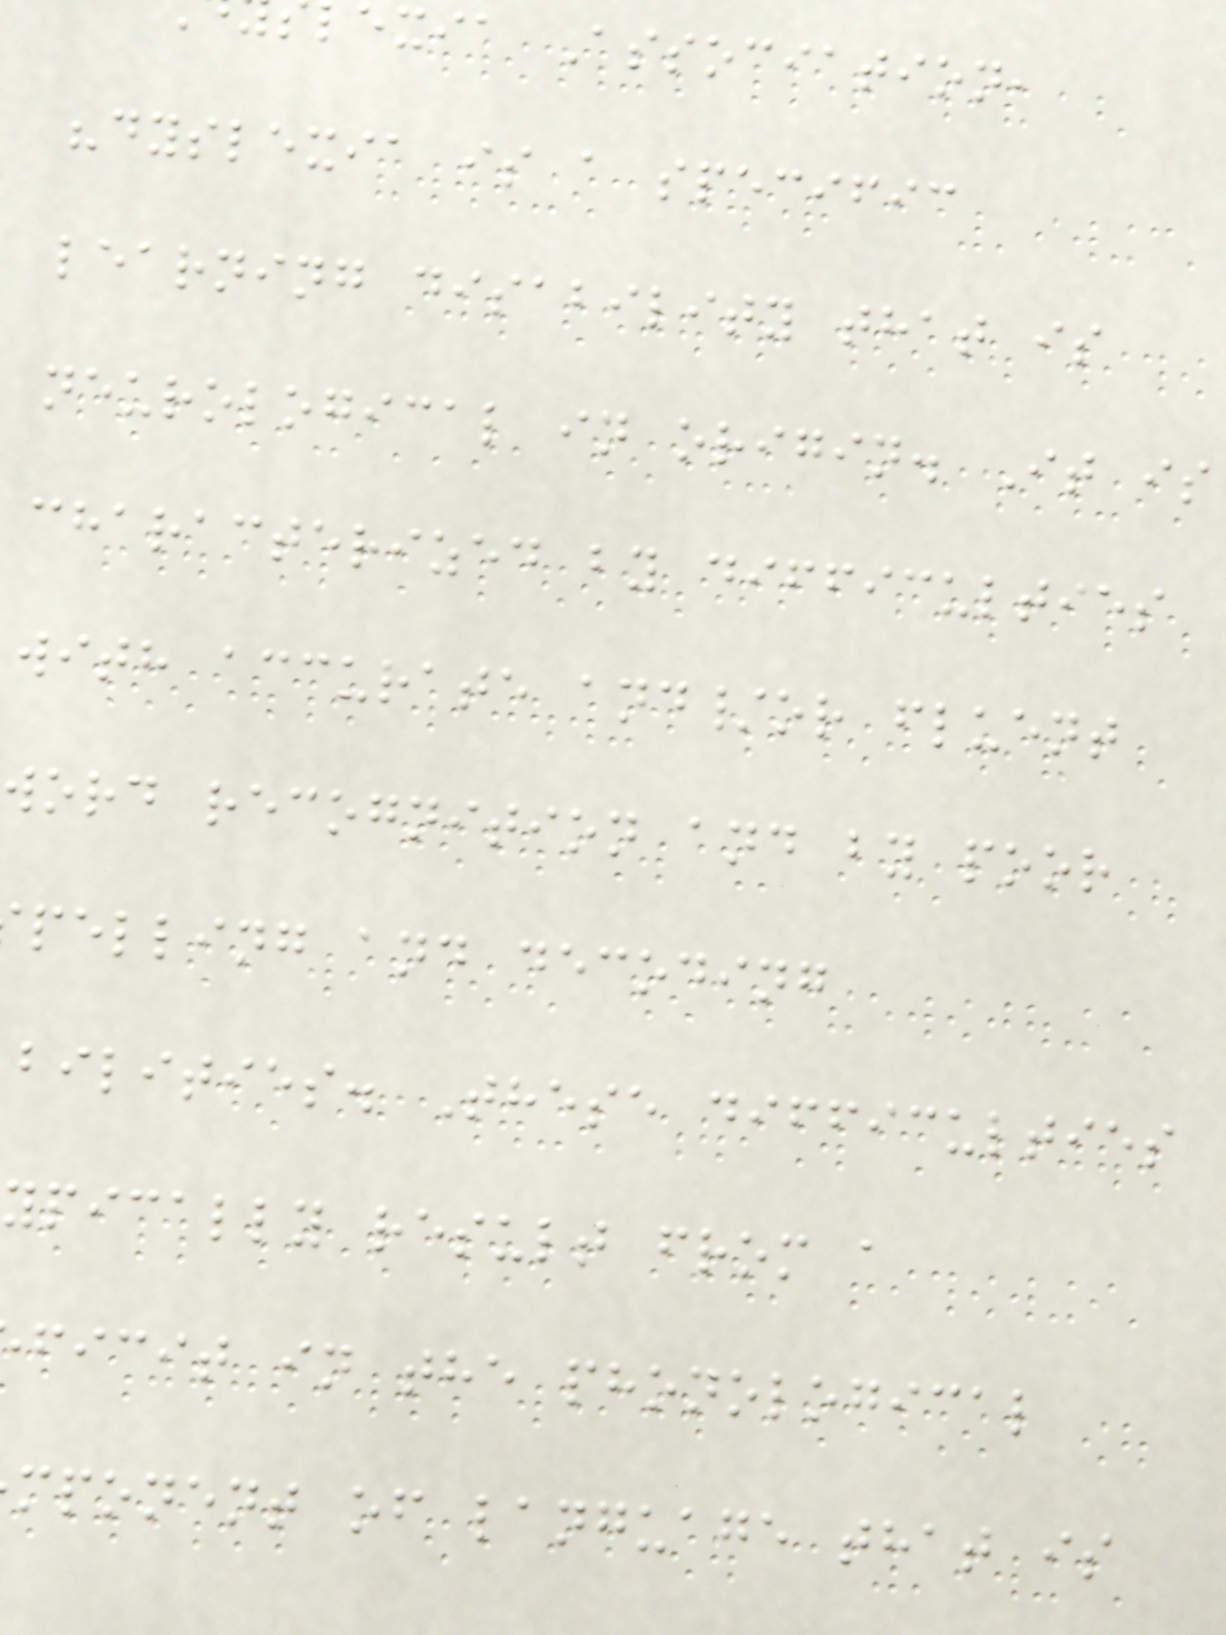exia Association,
"dyslexia is a specific
learning disability that is
neurological in origin. It is
characterized by difficulties
with accurate and/or fluent
word recognition and by poor
pelling and decoding
bilities. These difficulties
ypically result from a
ficit in the phonological
mponent of language that is
